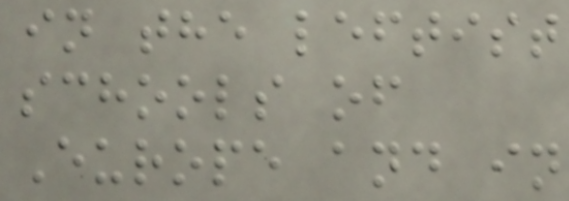in the leftist
schools of
Europe and in
